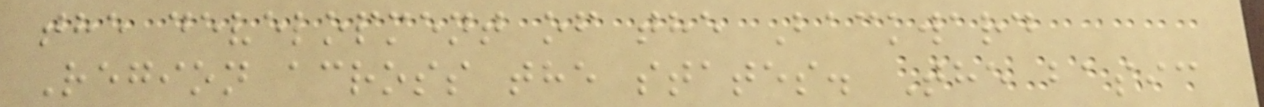the development of the Backward
Region across the states. The basic
